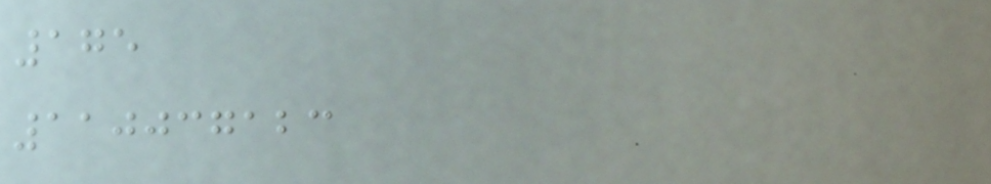175
110037123
